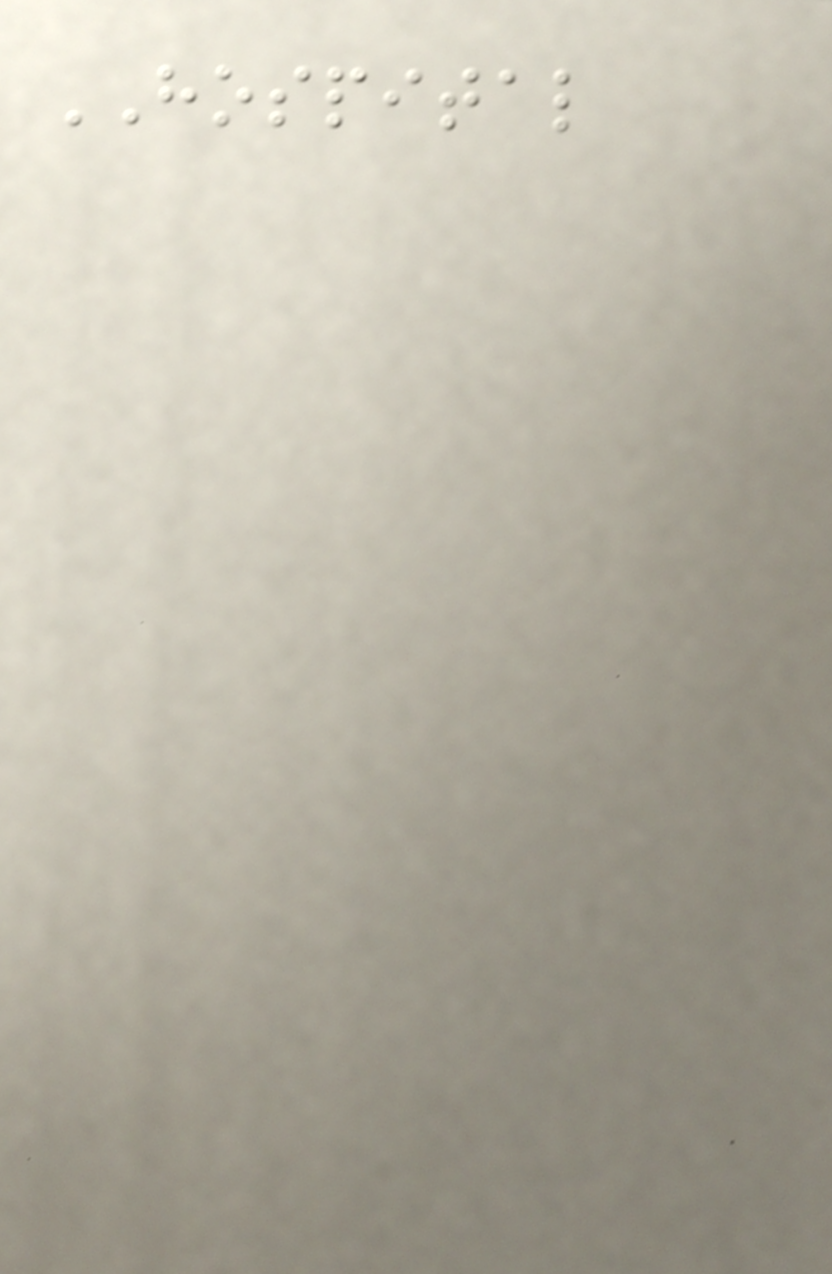HOSPITAL
